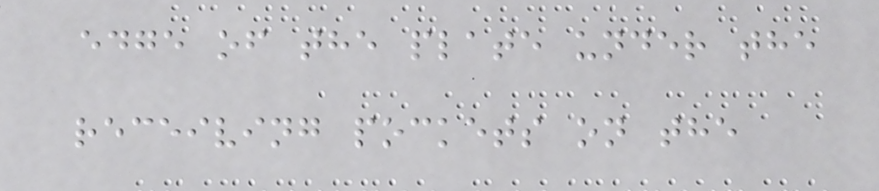edge of the plate under the
receiving pockets on the
